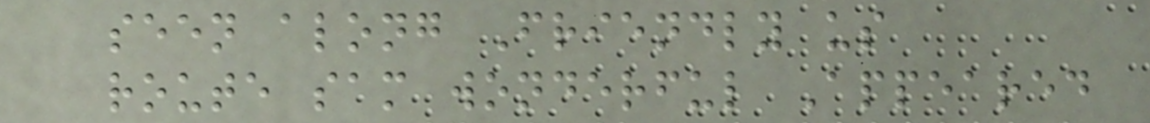seen along Friendly us
route sam wonderful Appeared
